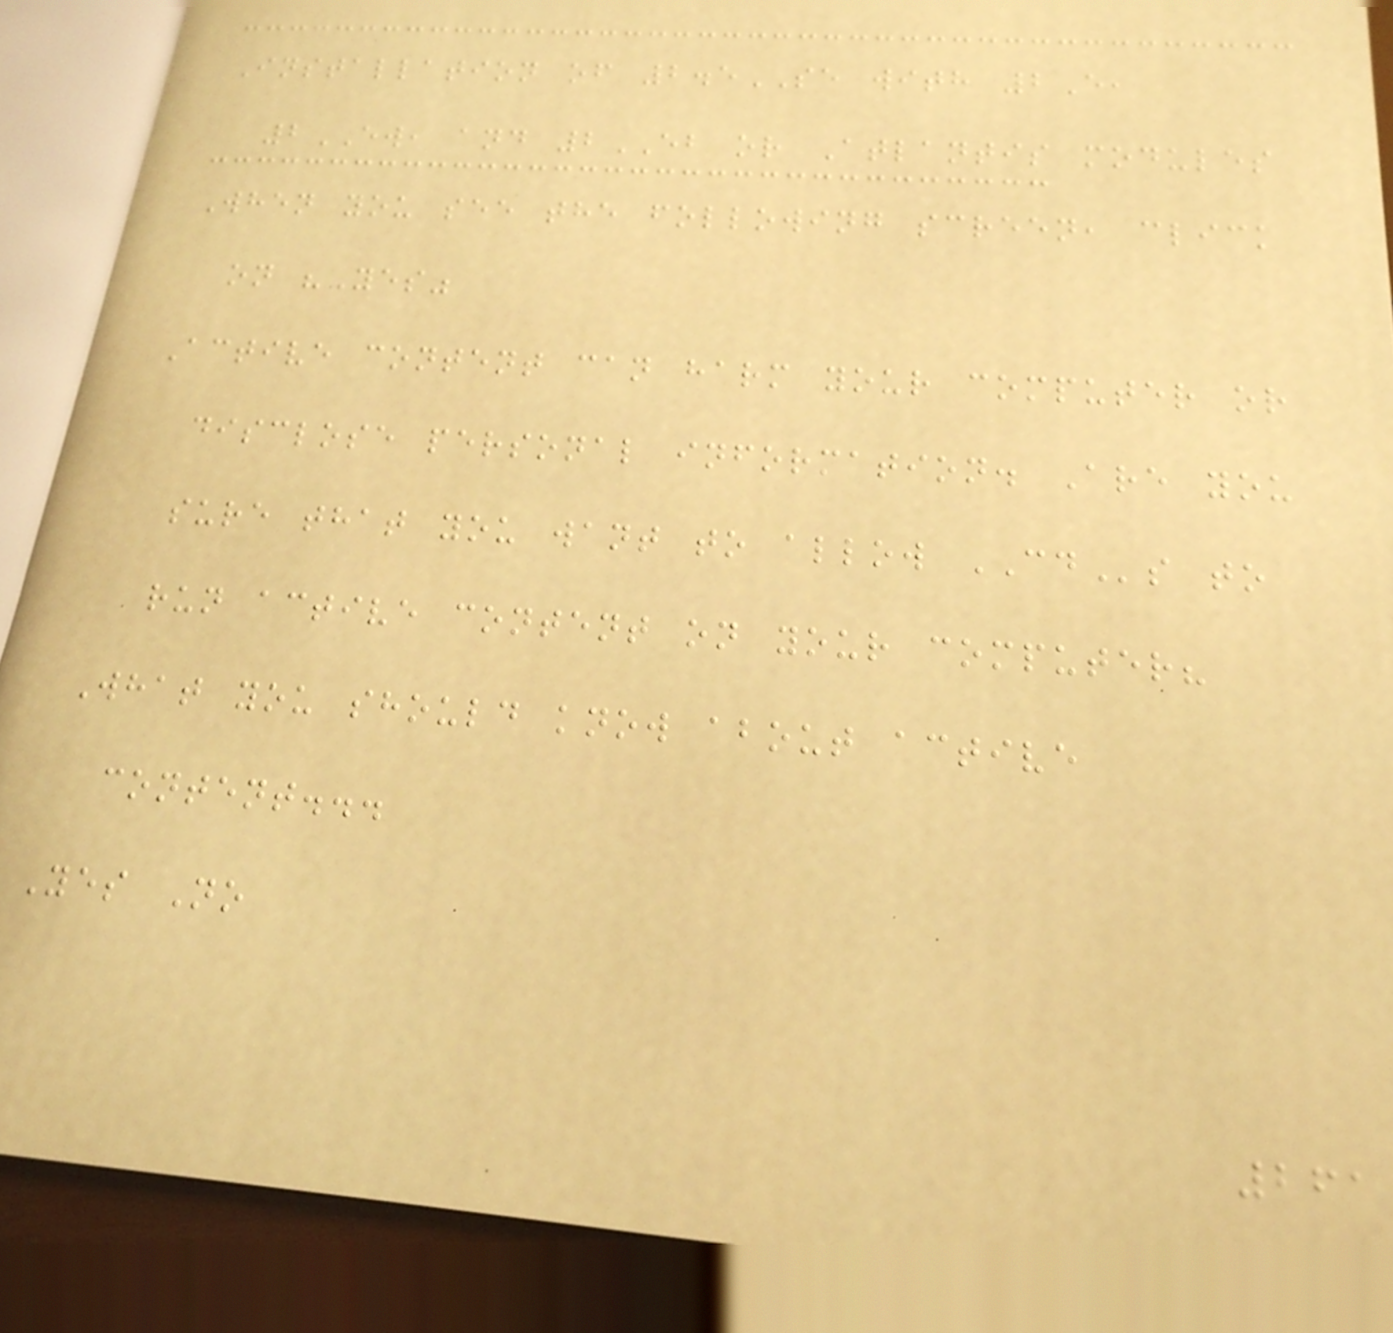Installation of 2.5SE with 2E,
2EW, and 2EB or Atlantis modules
When you see the following screen, click
on "Yes"
Active content can harm your computer or
disclose personal information. Are you
sure that you want to allow CDs to
run active content on your computer?
What you should know about active
content...
Yes No
261
